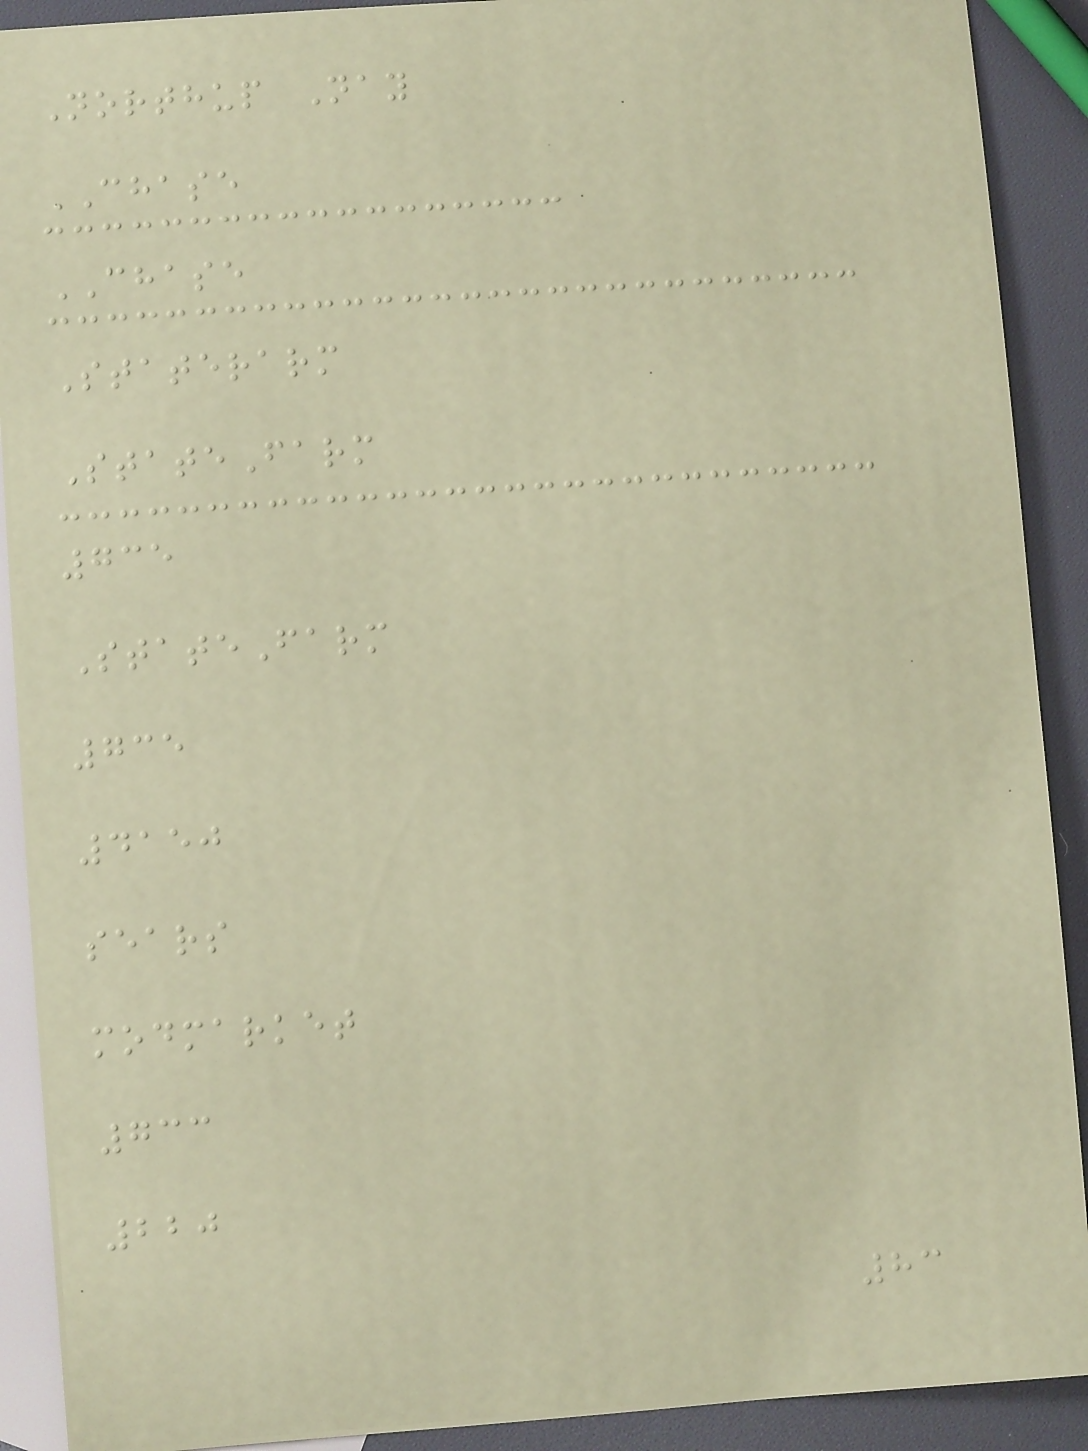Northup Nay
CHASE
CHASE
Staterarm
StateFarm
735
StateFarm
735
4150
sears
modmarket
733
220
83
